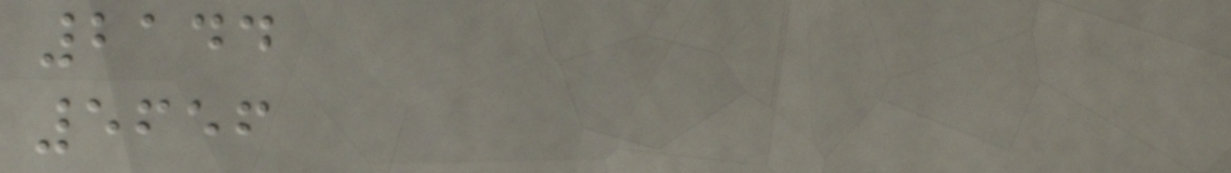2144
5656
